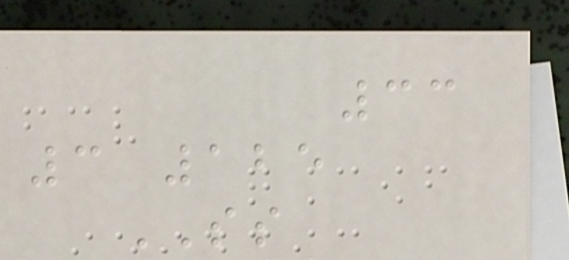33
3 125
SS
